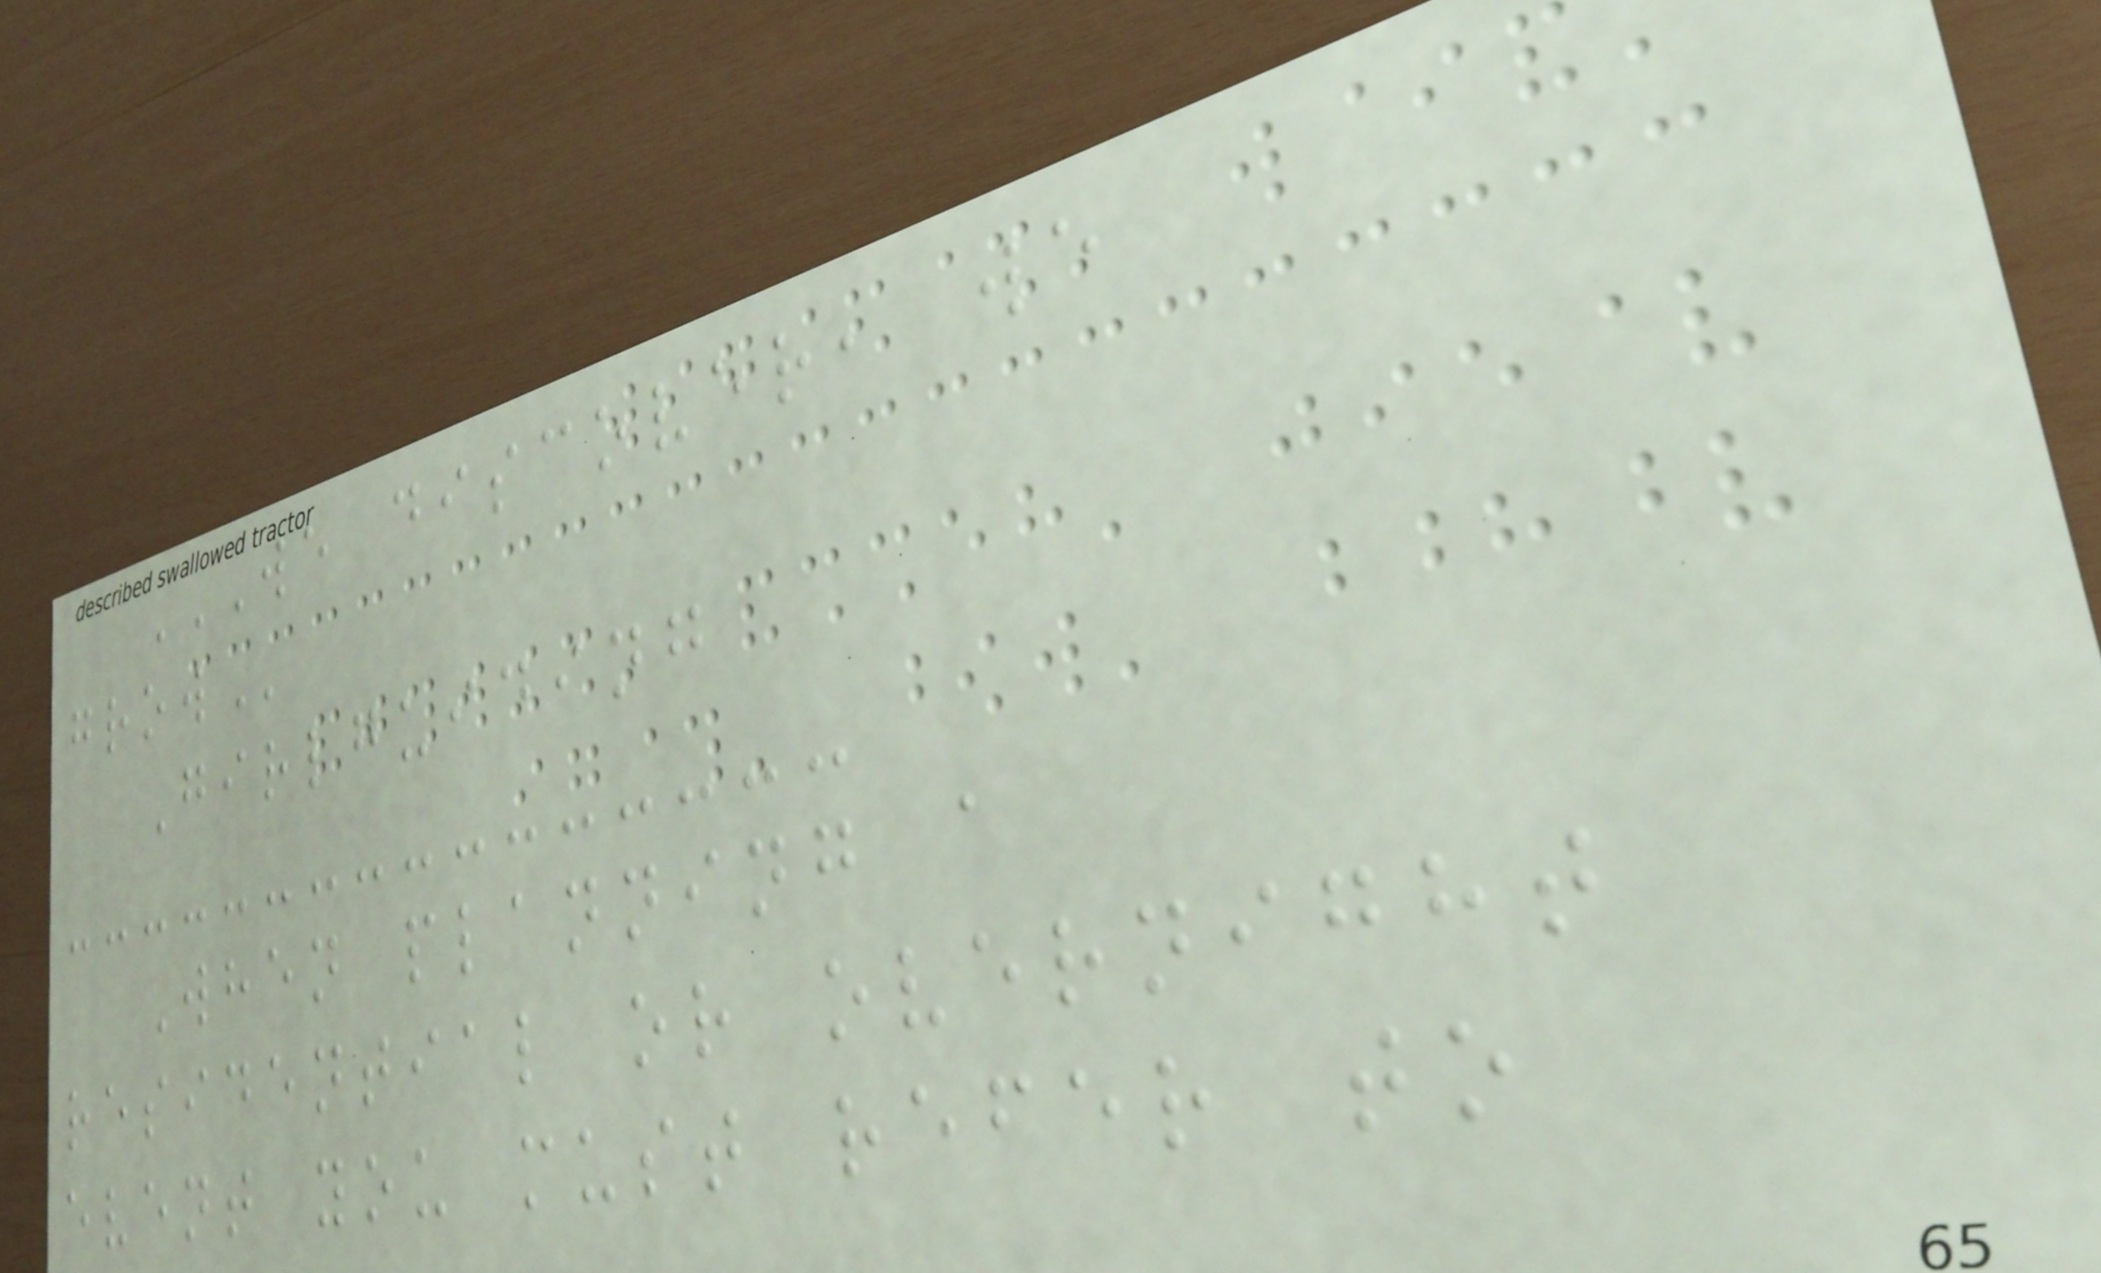WE DISCOVER, WE
GROW
Girlguiding
When planning a
residential or overnight
event you must refer to
